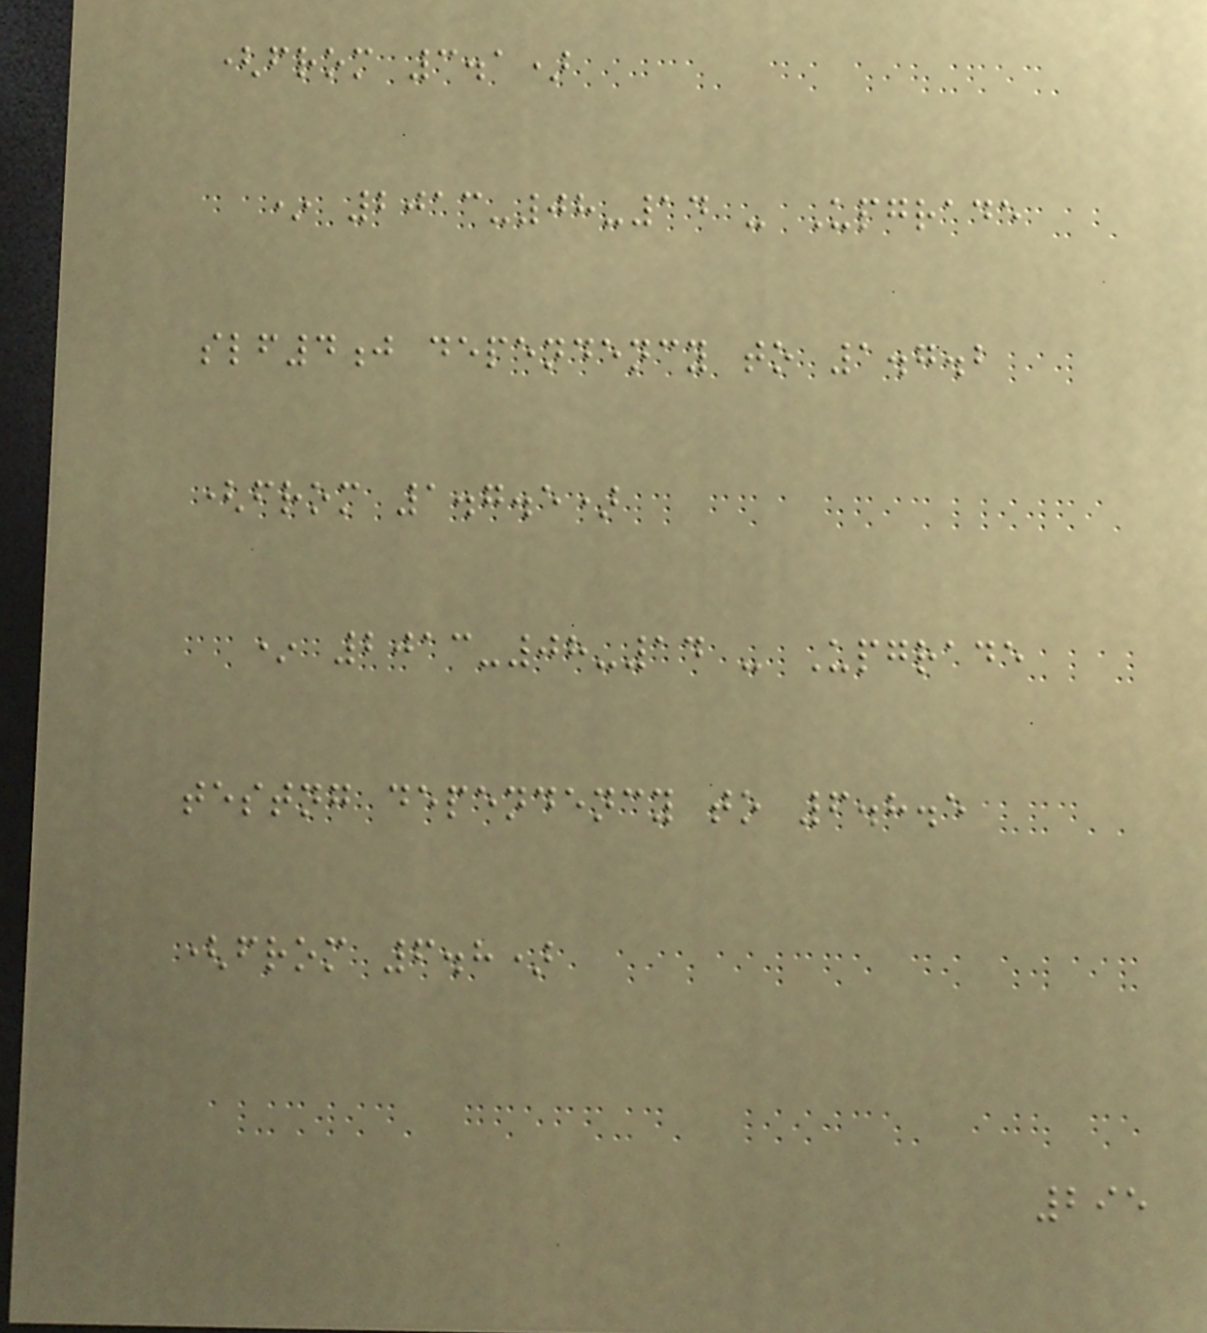(from 3.1)
* 2013-08-14 - Upgrade
slf4j dependency to 1.7.2
(from 1.7.5)
* 2013-08-14 - Upgrade
testng dependency to 6.8.5
(from 6.8)
295
